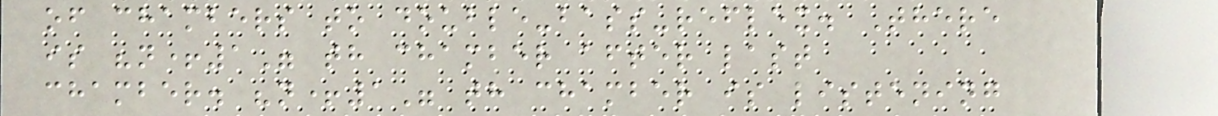of chambers to double-bass-reflex. There
is "n+1" th chamber after last
chamber. "n+1" th chamber is listening
